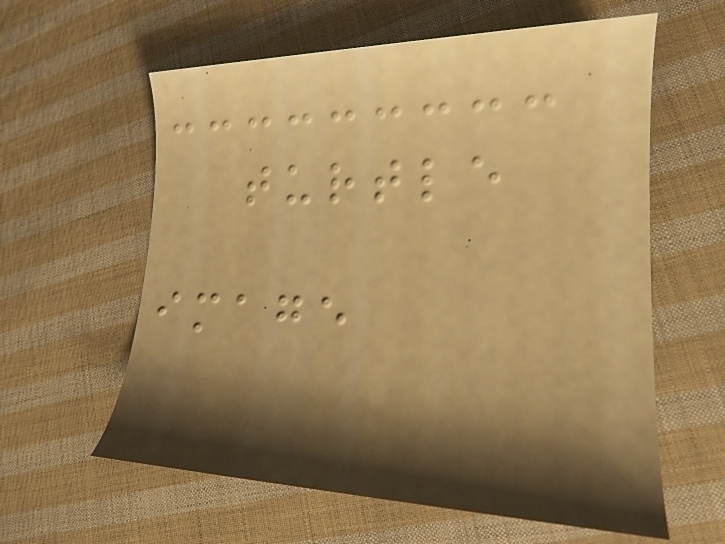turtle
image
